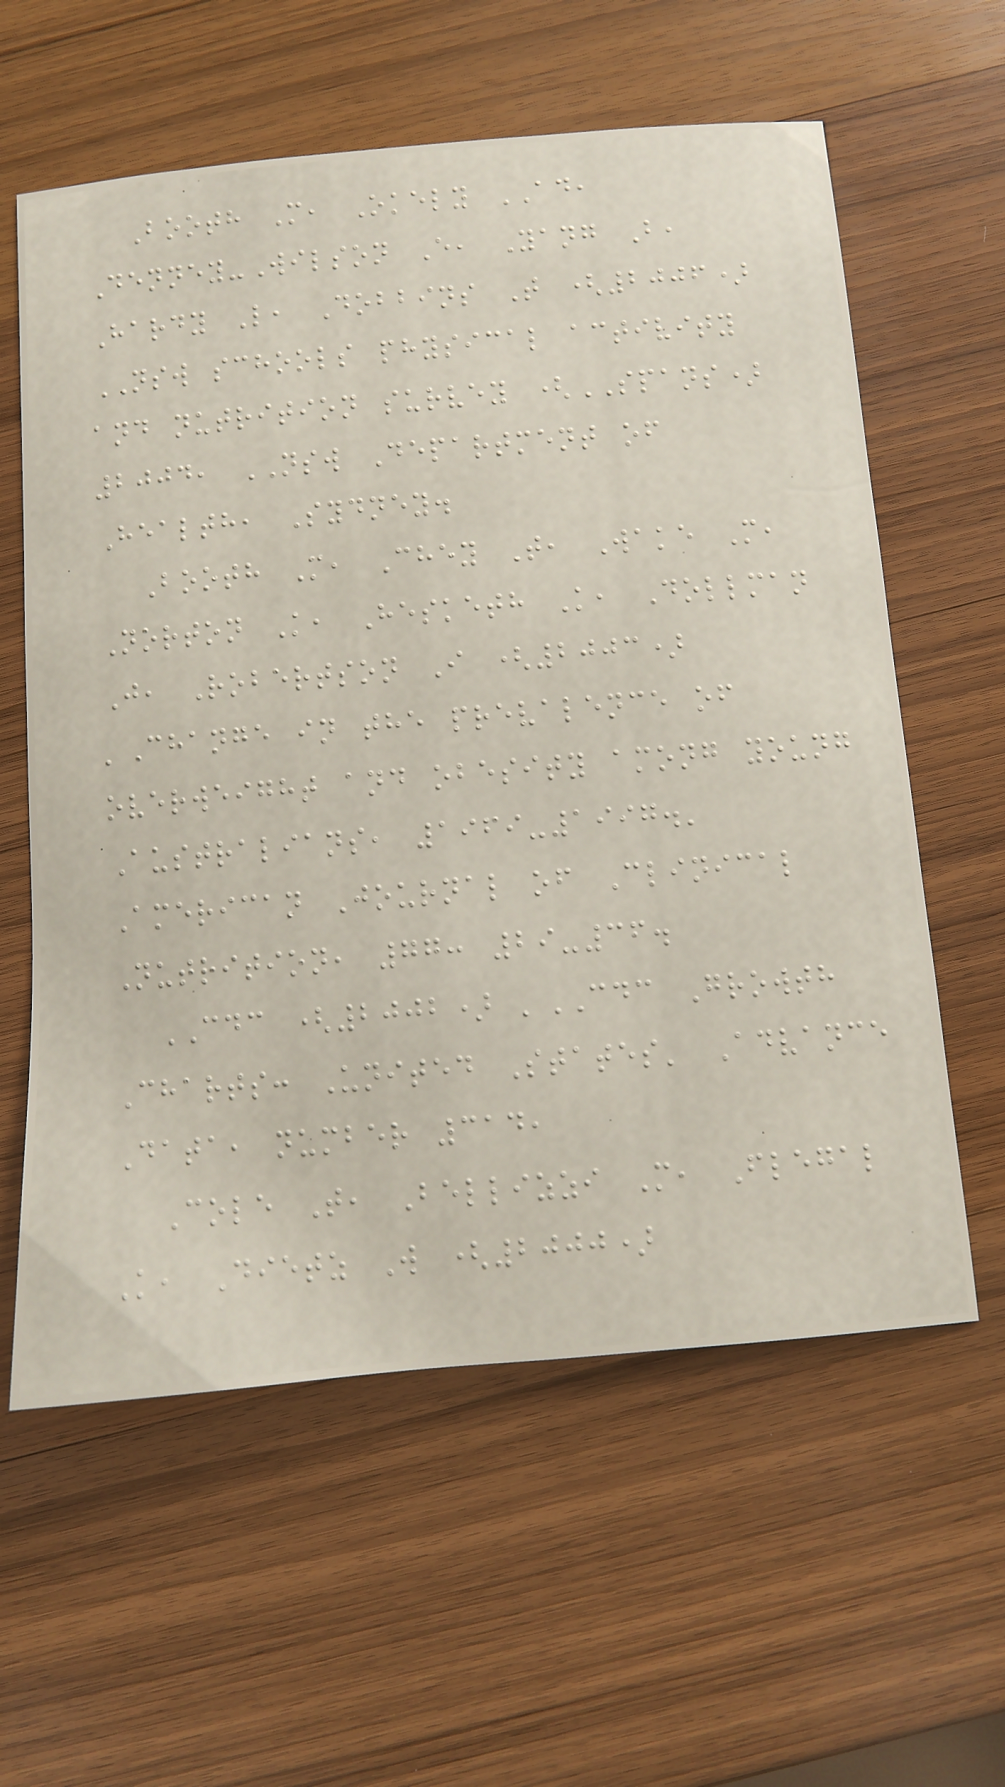Booth M, Okely AD,
Denney-Wilson E, Yang B,
Hardy L, Dobbins T (2006)
NSW schools physical activity
and nutrition survey (SPANS)
2004, NSW Department of
Health, Sydney.
Booth M, Chey T, Wake M,
Norton K, Hesketh K, Dollman
J, Robertson I (2003)
'Change in the prevalence of
overweight and obesity among young
Australians, 1969-1997.'
American Journal of Clinical
Nutrition, 77: 29-36.
CDC (2002) 'CDC Growth
Charts: United States' Advance
Data, number 314,
Cole T, Bellizzi M, Flegal
K, Dietz W (2000)
